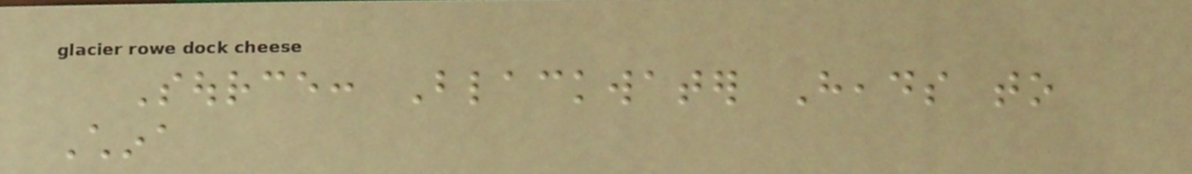Source: Blackwater Heads to
China
